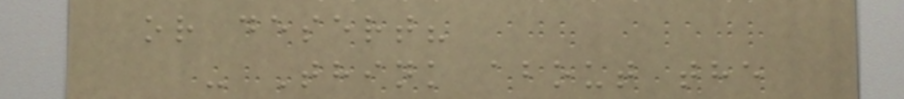or desert?
- Think about the
